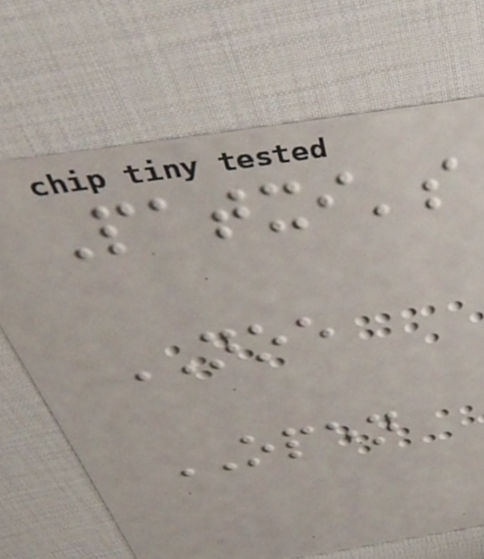Patxi's
NOE
OPEN
